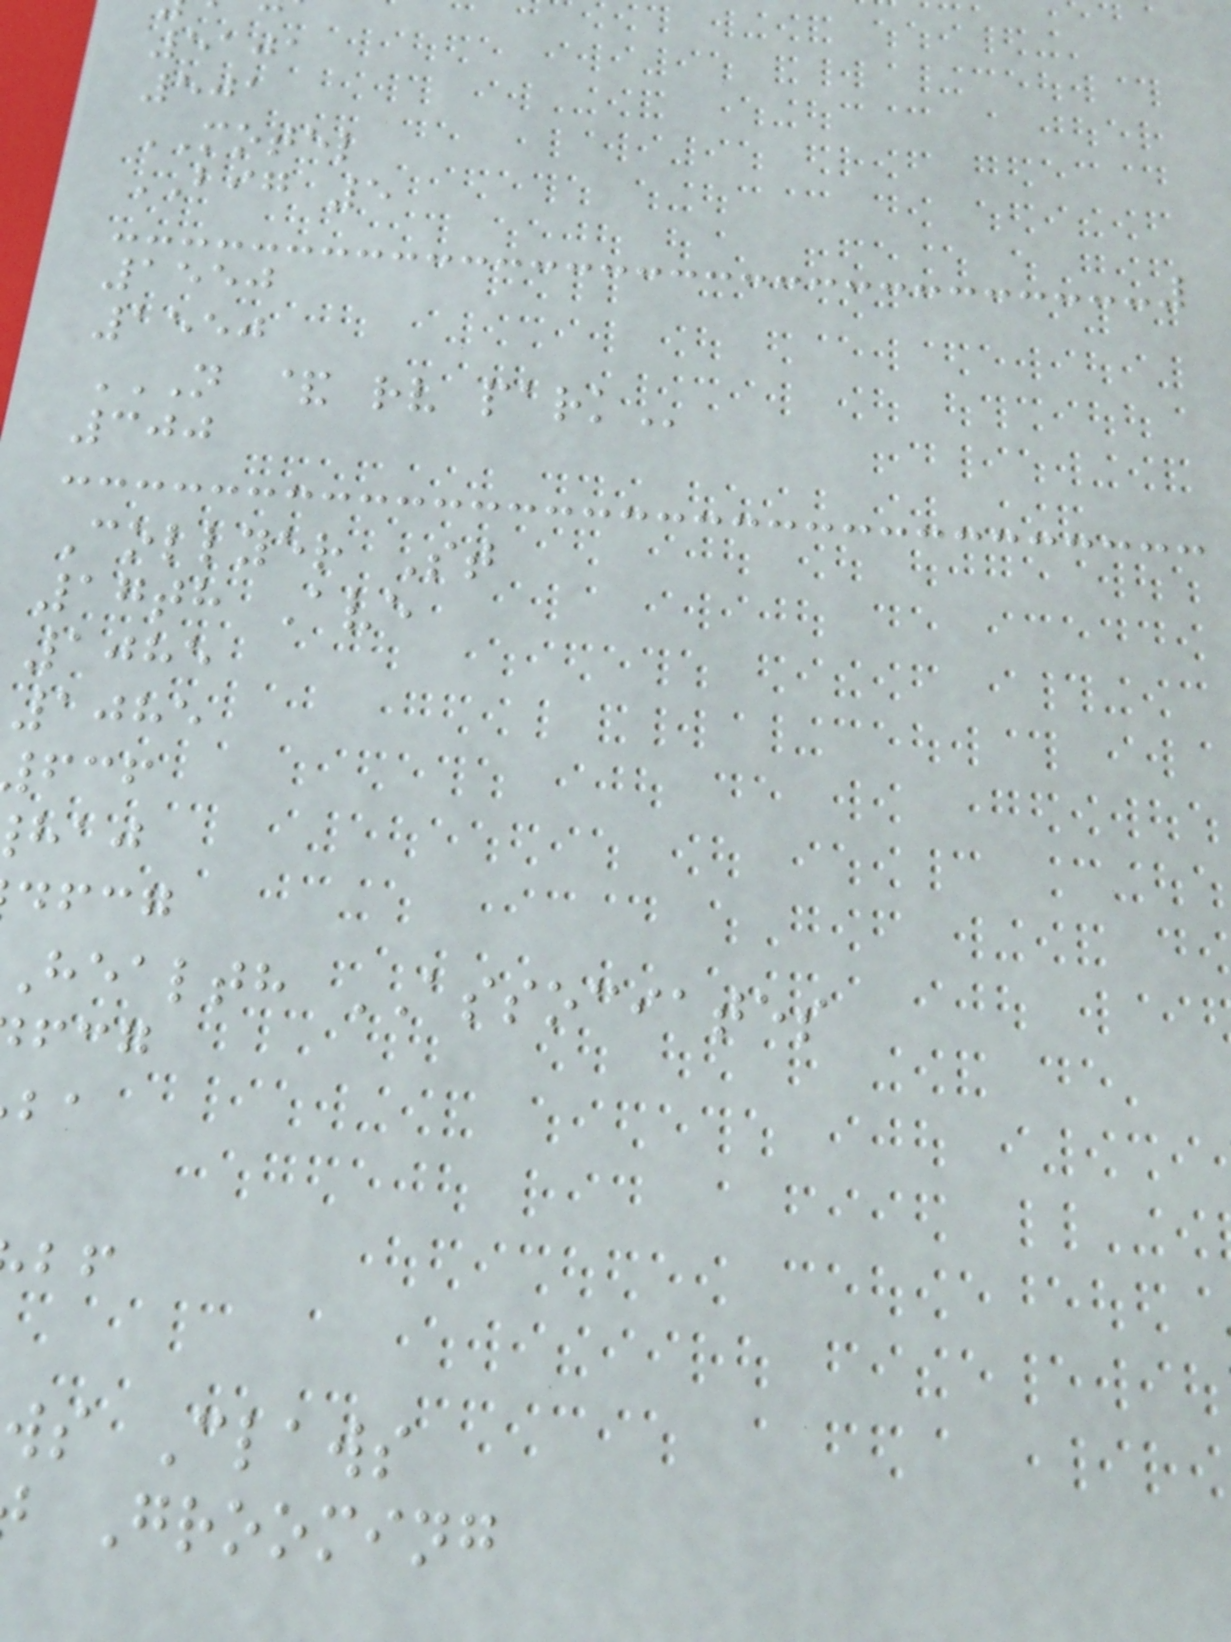5101
501
MOTEL
BIG 5
1550
1550
N & RV PARK
300
Collyer St
17th Ave
1085
1085
dfcg
health ASSOCIATES
ws Claws
Grooming
